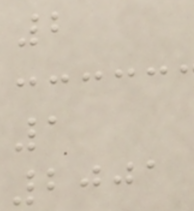2
1
2001
